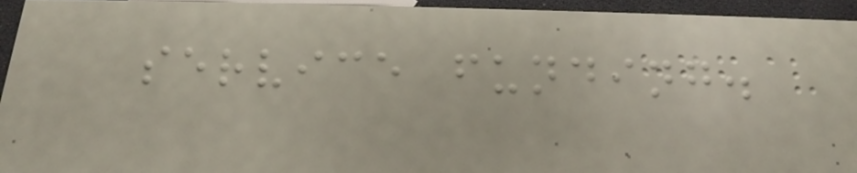service funding.
